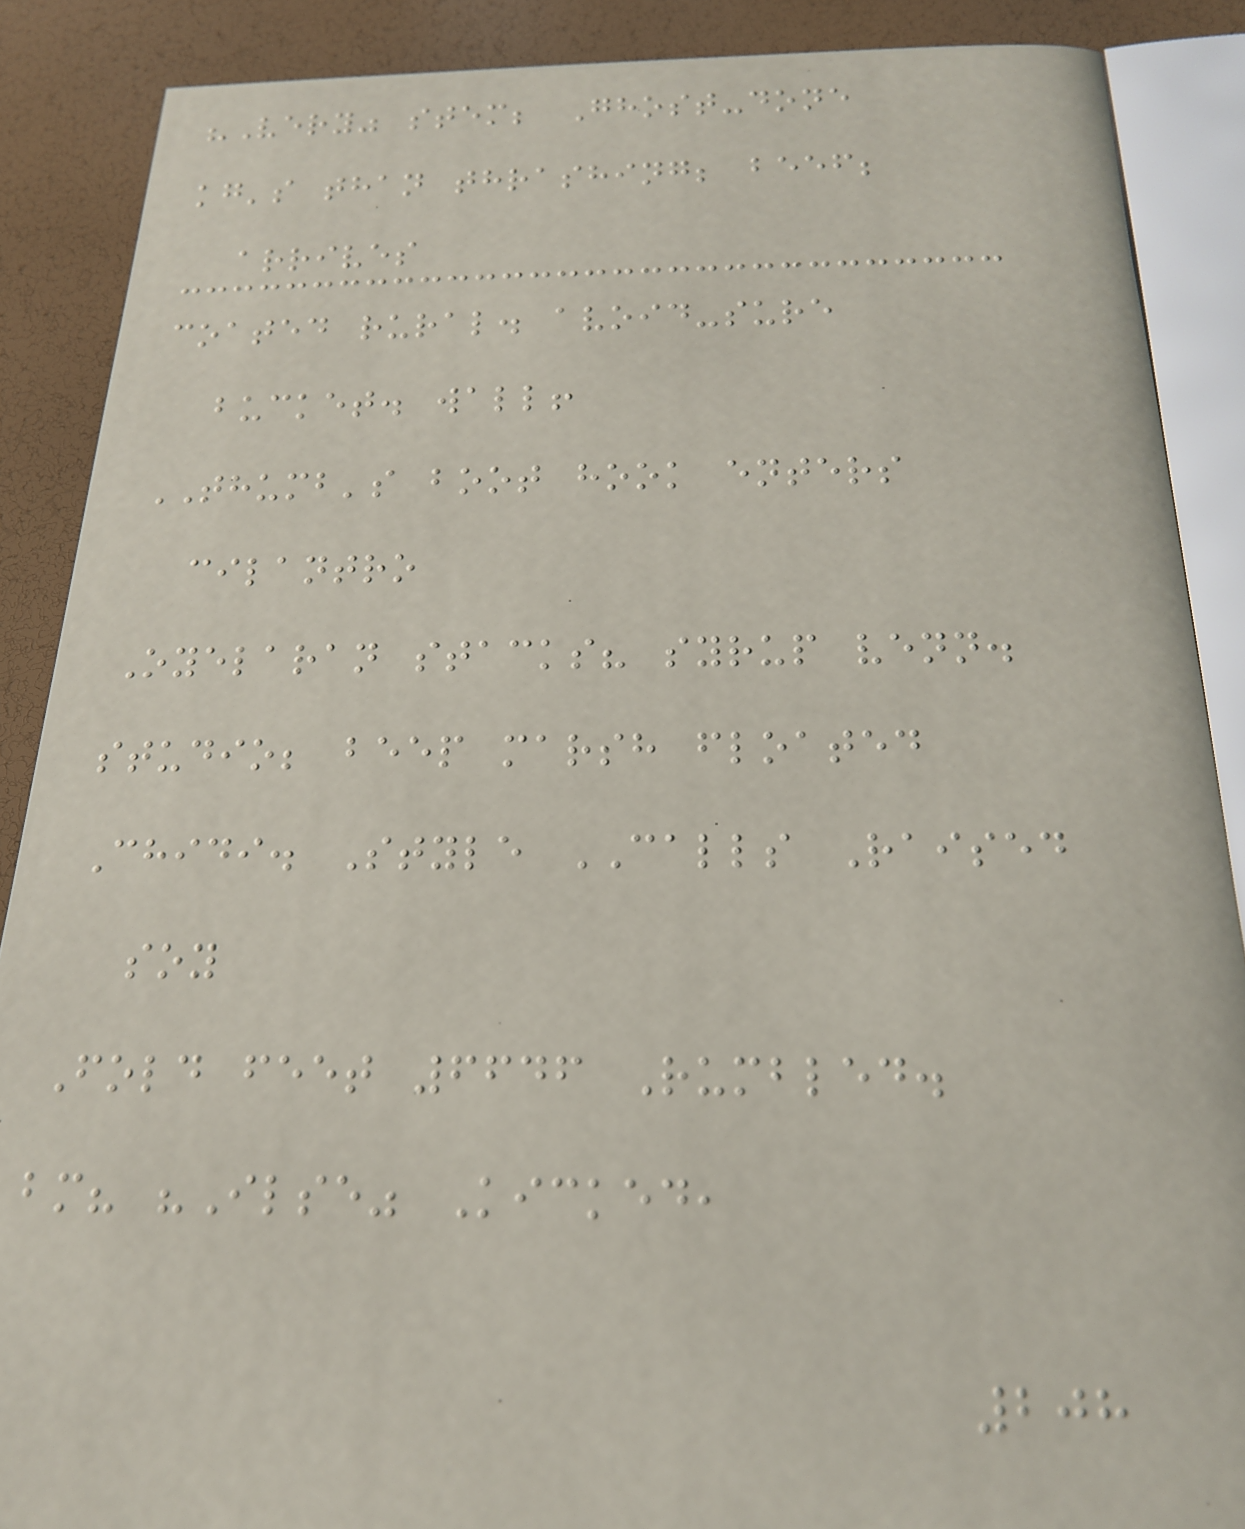"Very" stem; Ghost-done
kg's than thrashing; beef;
arrives
coated rural. avoid-sure
bucket. wall!
THUMB's boot hook enters
cilantro
Oyelaran stacks? syrup venn.
studio; beep marsh floated
Chidi. Style CALLS Raised
soy
Fold feet 6646 Rumbled.
bm? "Ilse" Kicked,
208
